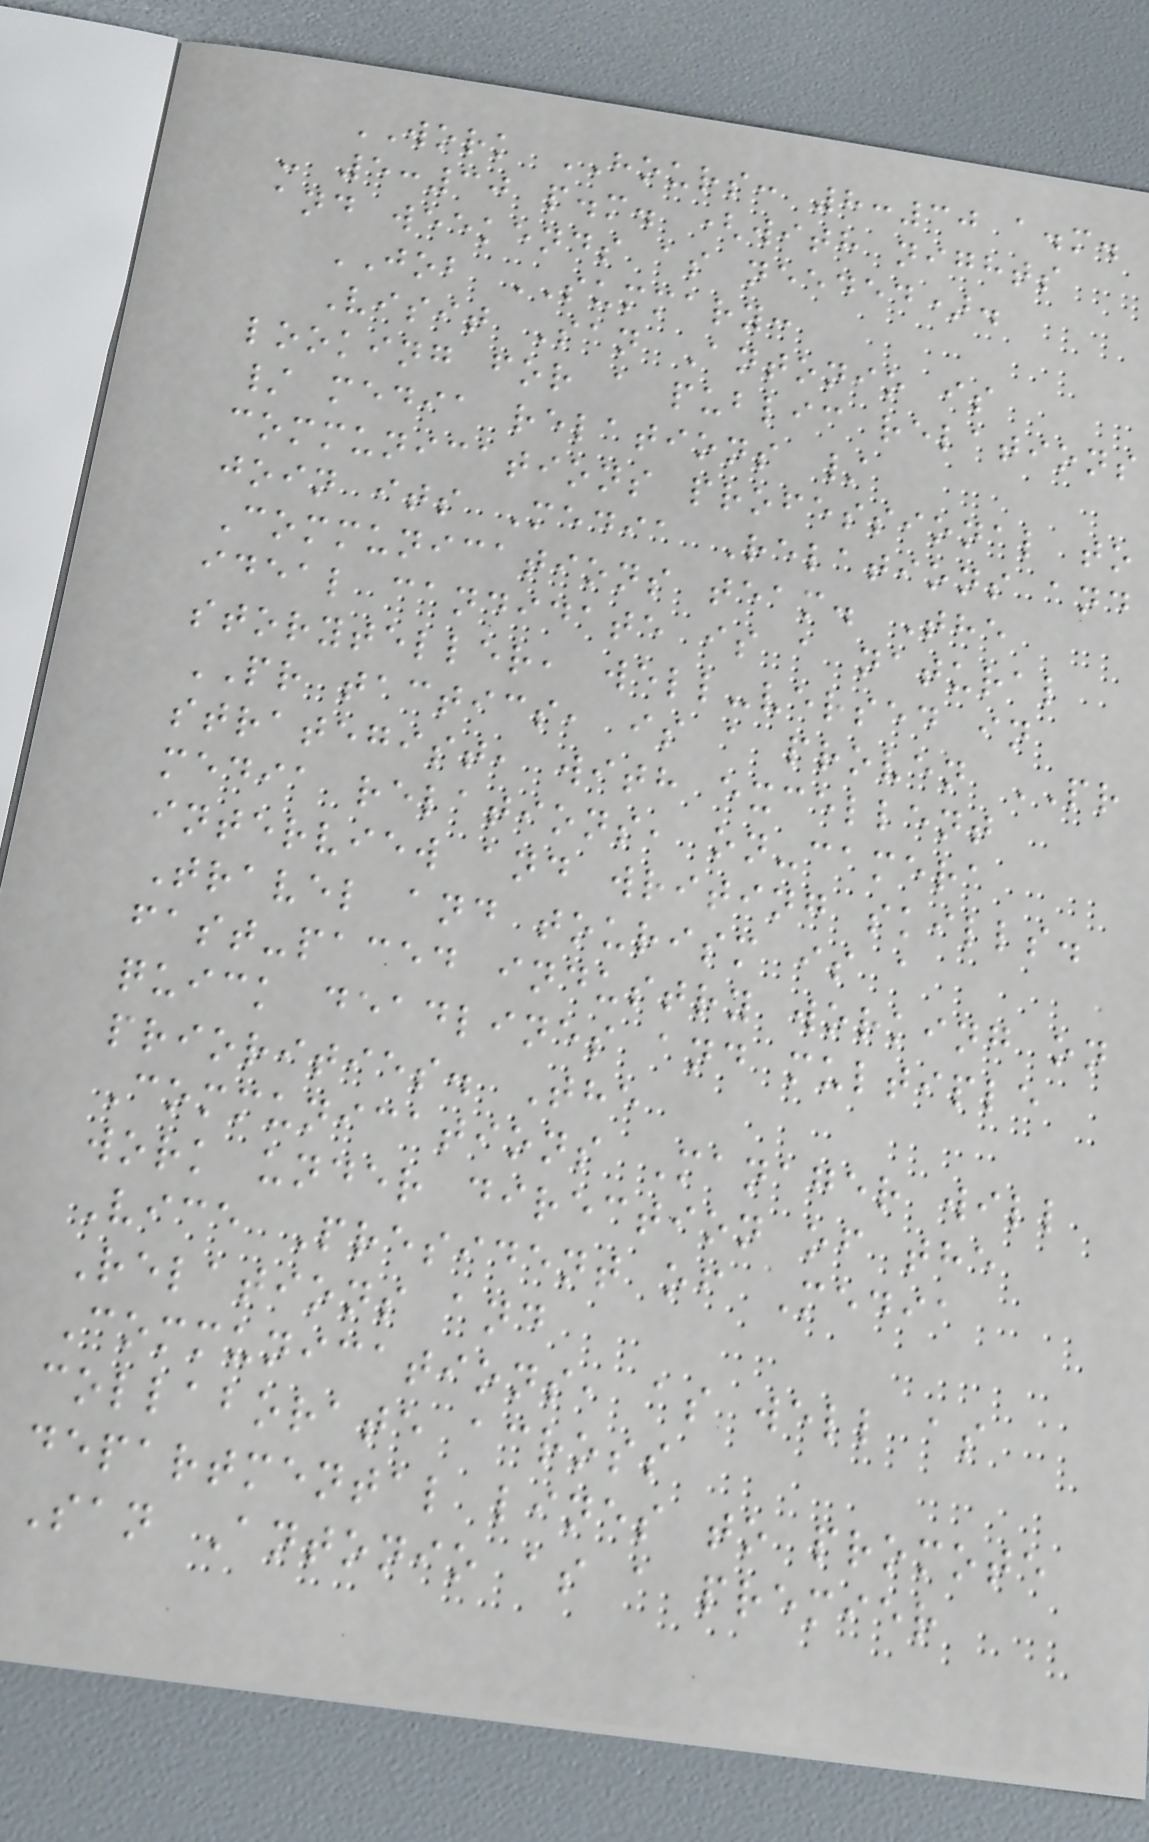WORK HOURS: 8:30 a.m.
- 5:30 p.m. (with nights
and weekends as needed).
JOB SUMMARY:
Visit San Antonio is
looking for a public relations
/ media relations /
communications professional to
join its Media Relations and
Communications team. The
ideal candidate is a natural
storyteller, well-versed in
PR tactics, is a proven PR
strategist, with excellent
media relations, on-camera
interview and writing skills.
Travel and tourism is a
fast-paced industry working on
quick deadlines and multiple
priorities. The
Communications Manager will
work under direction of the
Vice President of Media
Relations and
Communications, as well as
collaborate across
departmental lines to promote
San Antonio as a premier
